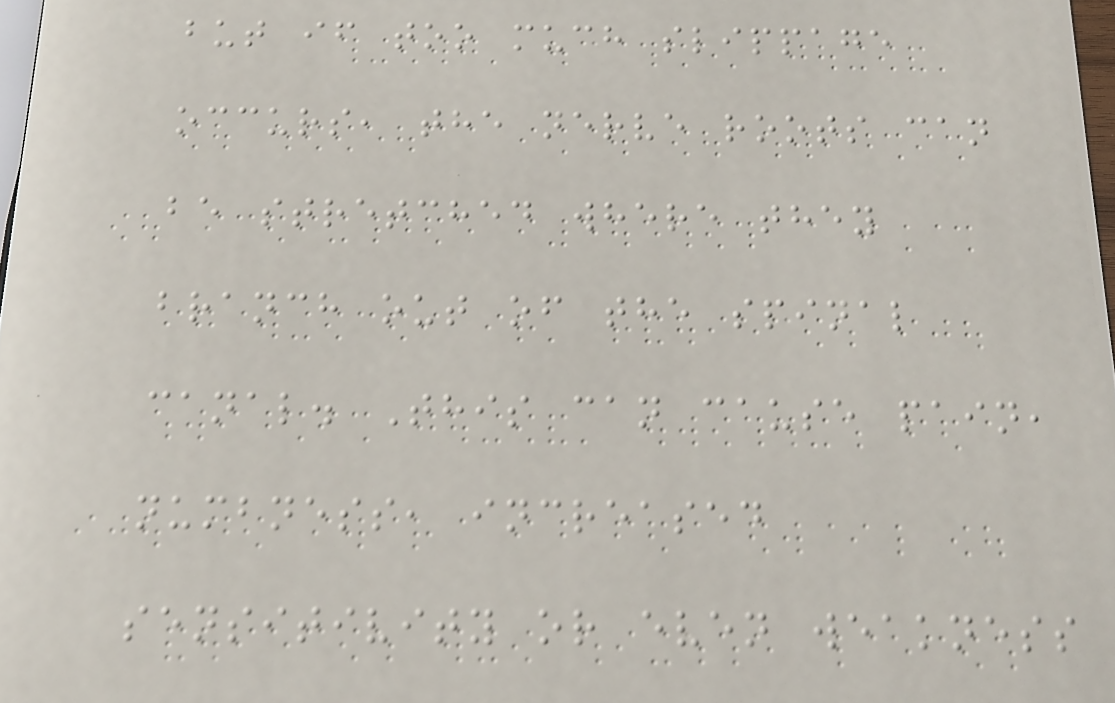but if too much slippage
occurs, the nerve roots can
be stretched where they
branch out of the spinal
canal. This can cause pain,
numbness, increased
sensitivity or even weakness
